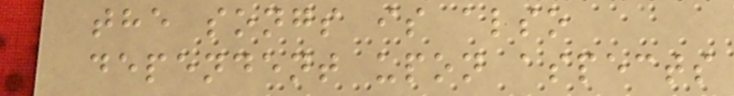the songs is also
dependent upon aspects
